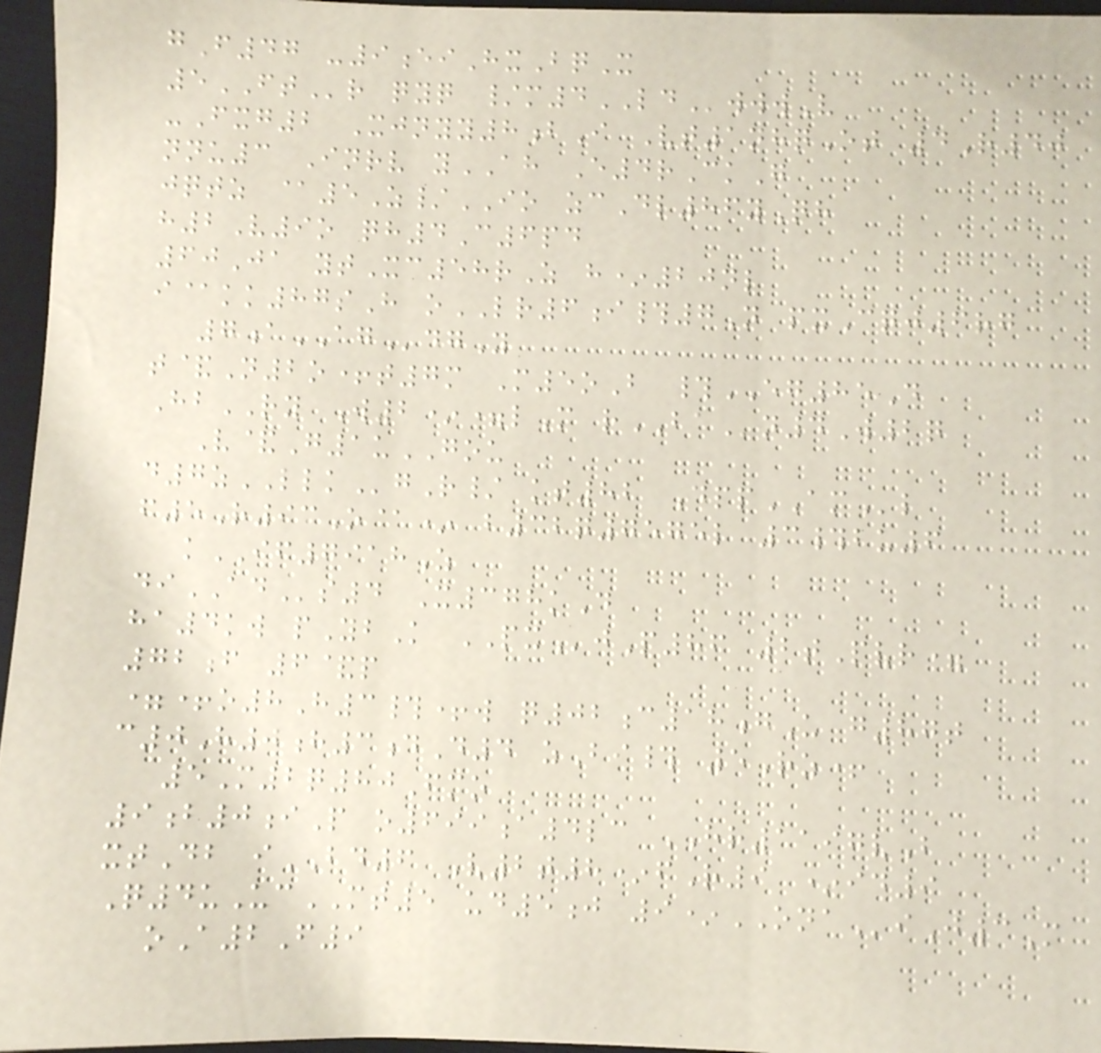gF47 -9eiHxBqX
5FTr qyq /m4LDwwwV
-Fxg2 Xjnyy8bI Vt1nhqOt 4R40
nnu3 Inrv yAH E4rCkG
jqtz @5Z/IO zcDl86yQh
h2V9o qh4C6pd
60Ja ytXc58rZ h*20nl
i@kk87sH oLR6i#7N pxCqj6rg
7aAGdgY
t&N2o+t7m M5oB #EG85D
HbRY W2*=lM rBAn4W2q
V&G1uGOU
d7zLLKgR/ kt82 DppAMl
f5R93O@* b32q7575l 3#bu6
kIF7918Z
diADs4 X378kD
ha4kw pYbK PXjP86 2tPvr=
72f 6&p
=+o8H3#+w q02c18gU g87t
c0H0h3dD4 zBi# 5Rz+
5M2q80Fmo
9b0iP o699a4lc HR1197vB
xtDb iBD6 V2t8*fR9 *id9
Q4uUcMT5 ud5j 9*ONAiJ3M
oA2F9
